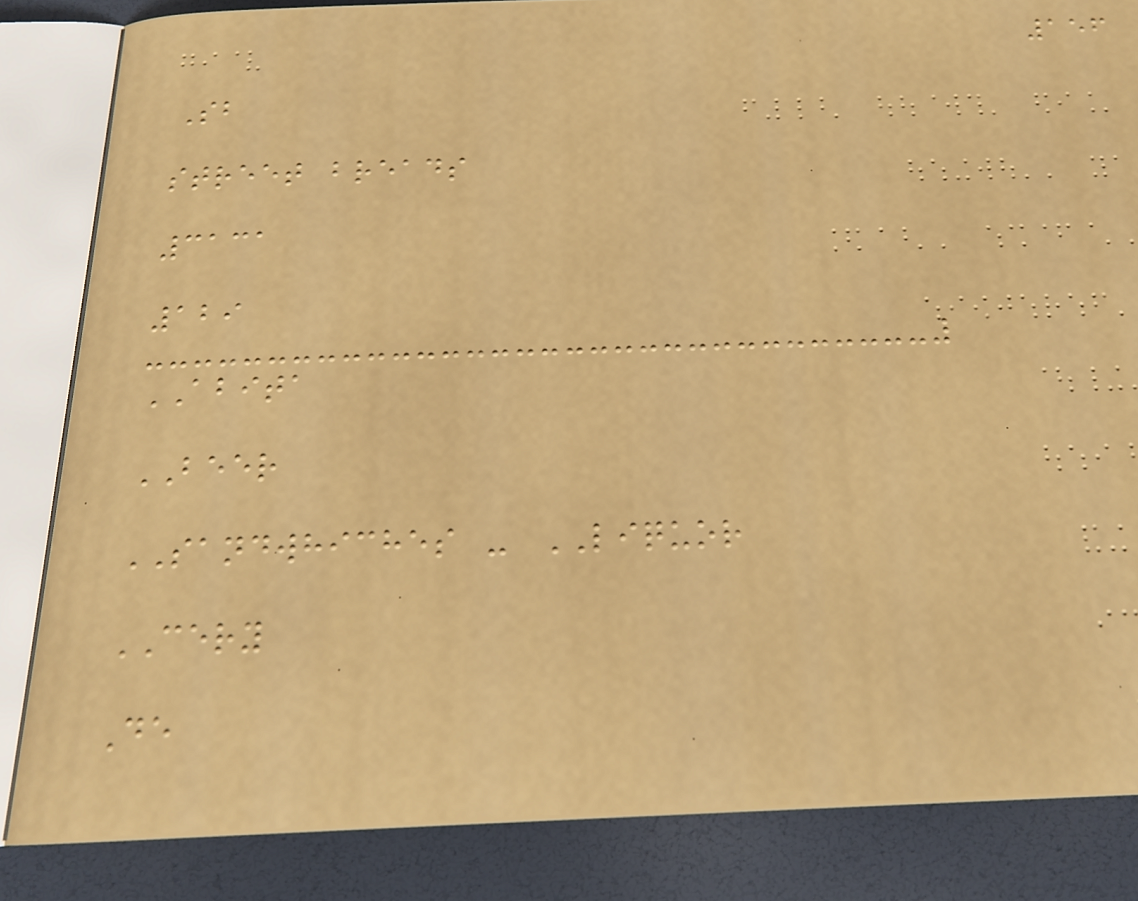156
Sb
street breads
3131
129
ABITA
BEER
SANDWHICHES - LIQUOR
CERY
De
